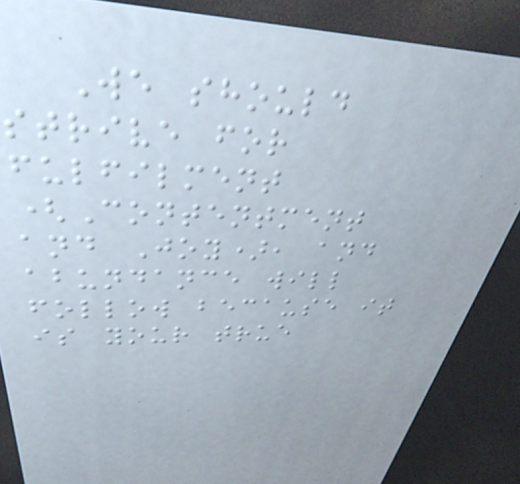We should
strive for
fulfilment
(Contentment
and Joy), and
abundance will
follow because it
is your true
